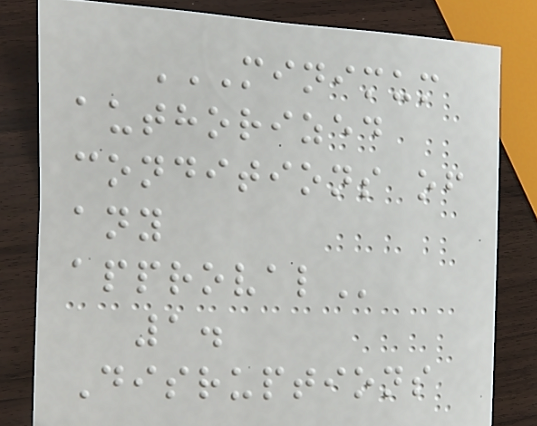MINIMUM
AUTHORIZED
CONDITIONS OF
ANY
APPROVAL
1.
Disruptions
